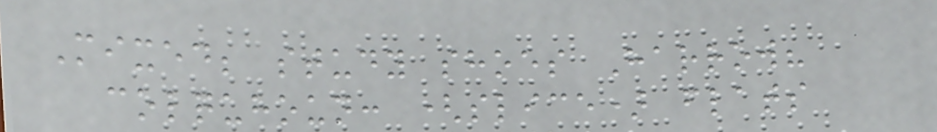Mixed; study shoes Harrow?
colquhoun: (slice) flats
